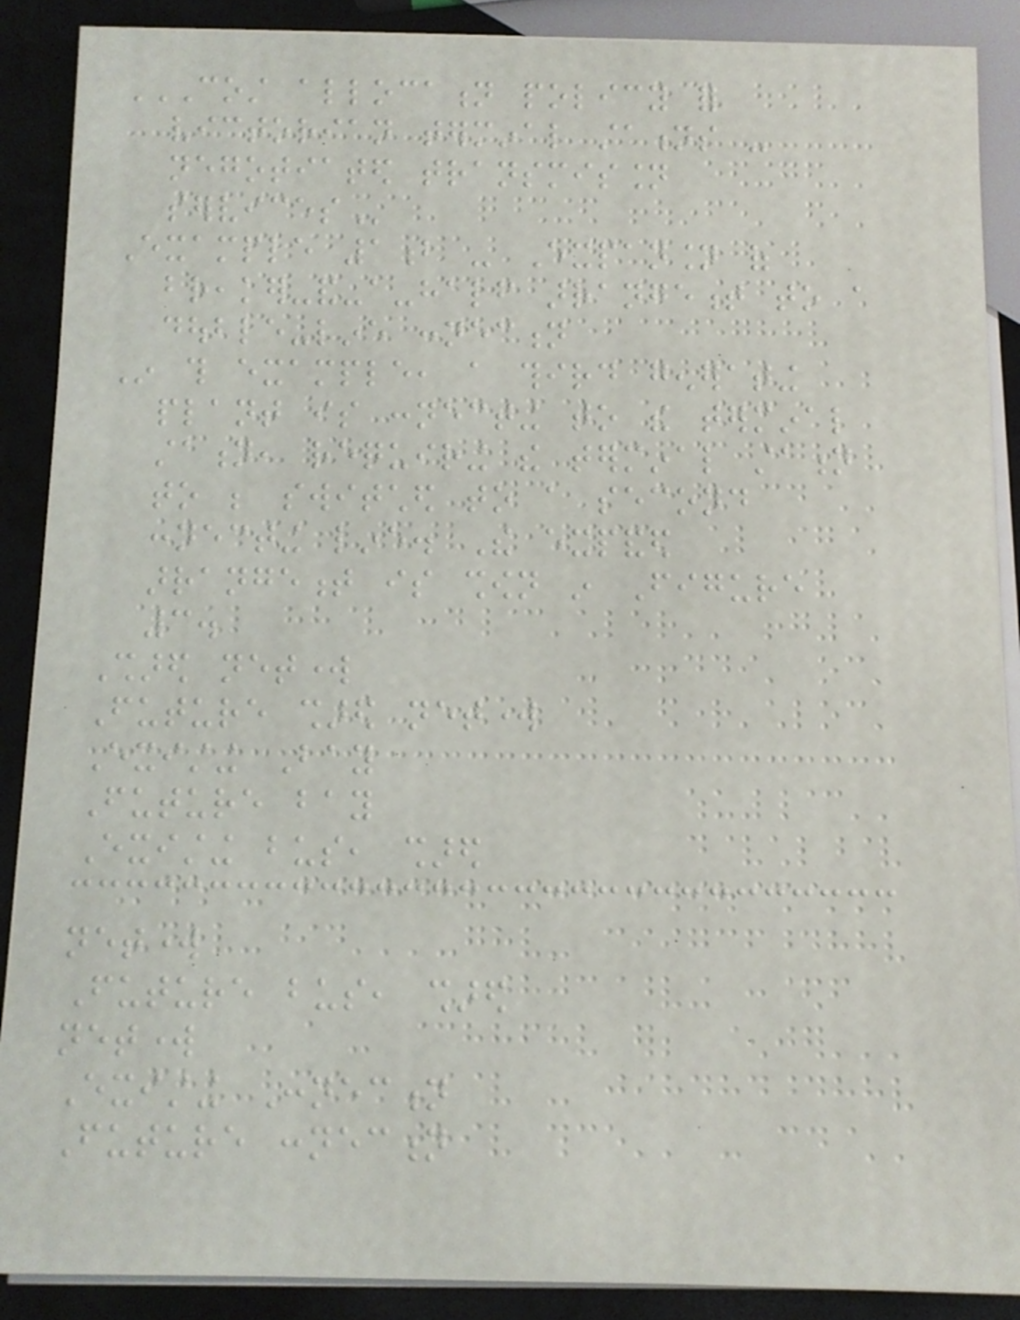COST ALLOCATION POLICY FOR
VICTORIAN TERMINAL STATIONS -
NEGOTIATED TRANSMISSION
SERVICES
Example 1b - Expansion of
breaker-and-a-half arrangement to a
double-line connection
In this example, a third generating
plant is connecting to the terminal
station, requiring the terminal station
to be switched to a second
connecting line. The expanded
arrangement is shown in Figure
3.
Shared network
Future shared network
Existing Bay
Future bay
Existing bus, shared
network
Future bus, shared
network
Existing Connection
Future connection
